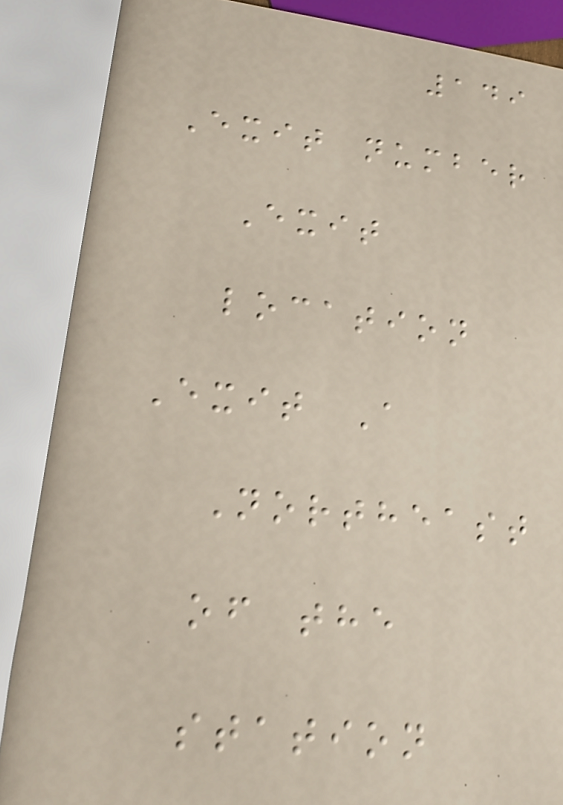149
Exit number
Exit
location
Exit A
Northeast
of the
station
